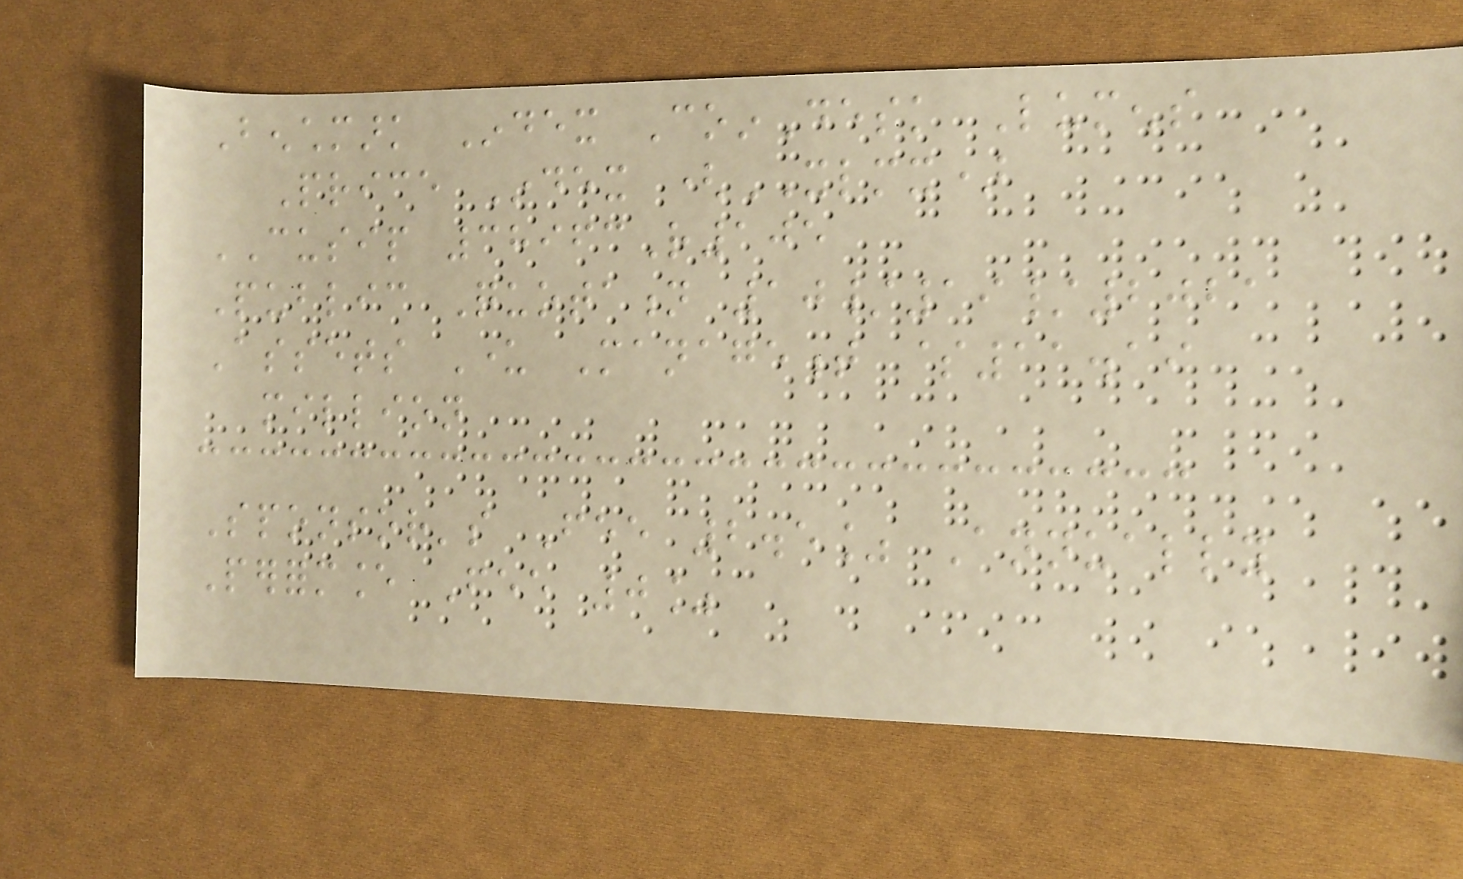Benchmark Index CoinDesk Lumens
Price Index (XLMX)
CUSIP 38963R105
Public Quotation 10/19/2021
Assets Under Management $11.19
million
Sponsor's Fee 2.5% Annually
Performance Fee 0%
